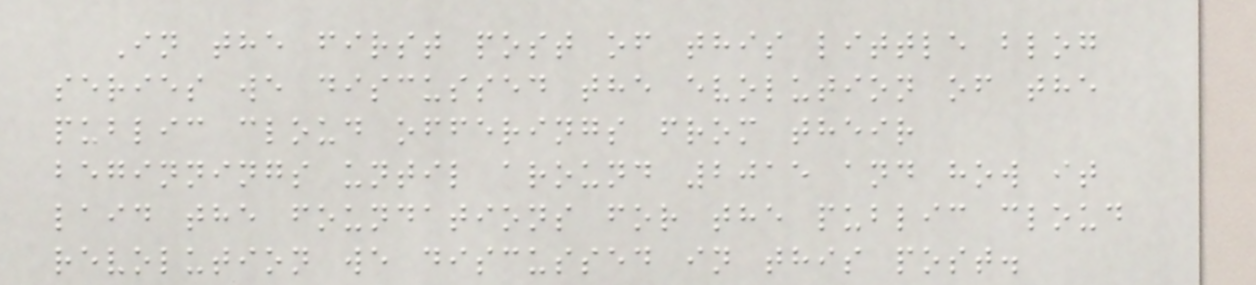In the first post of this little blog
series we discussed the evolution of the
public cloud offerings from their
beginnings until around 2015 and how it
laid the foundations for the public cloud
revolution we discussed in this post.
